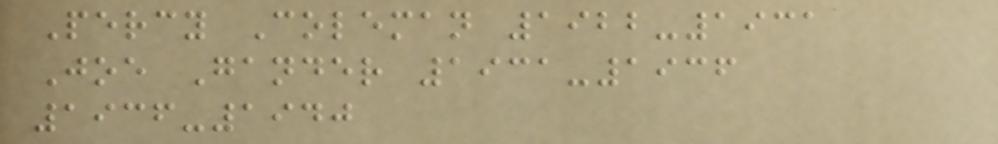Percy Coleman 1922-1931
Joe Gander 1931-1936
1936-1940
